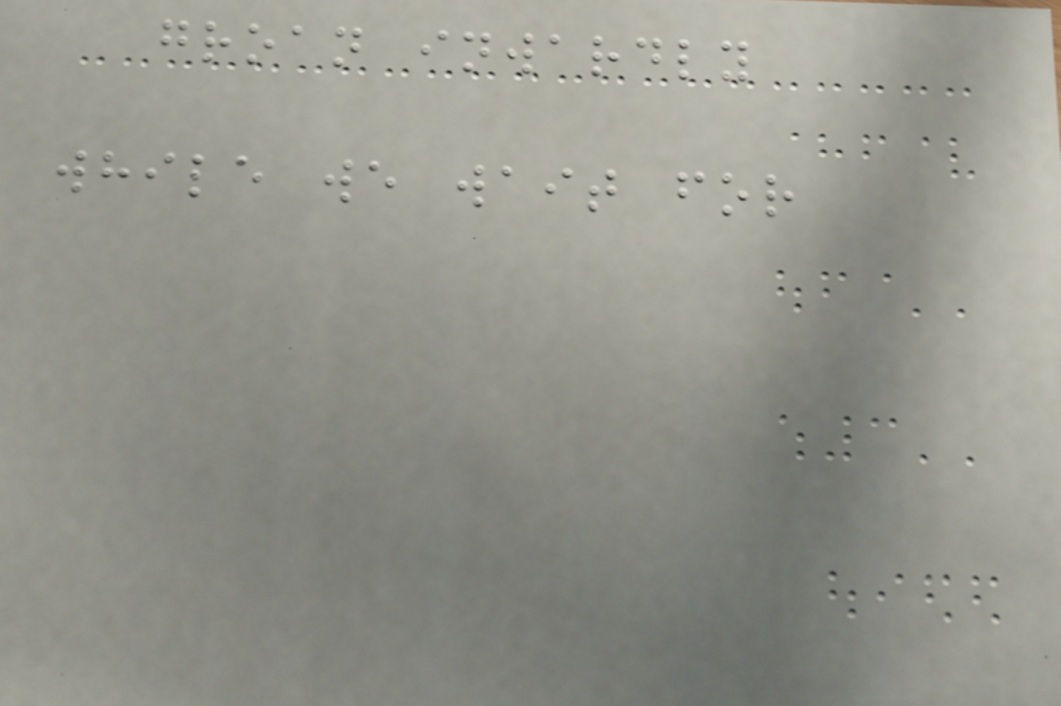groan inwardly
while we wait for
